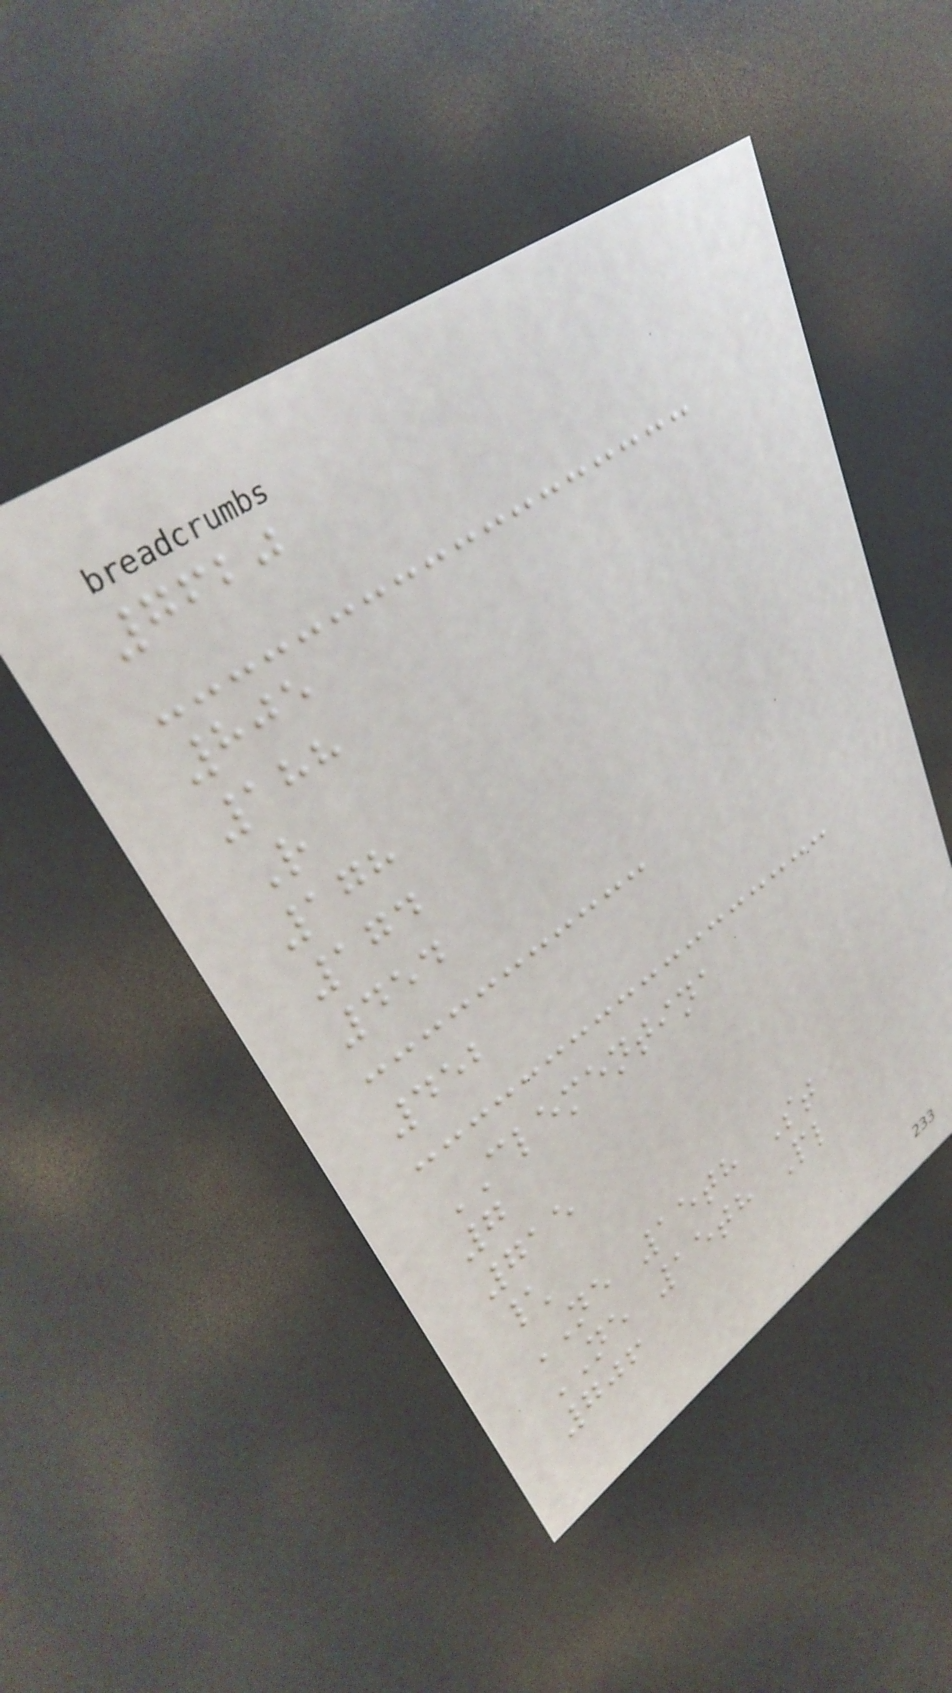7620
805
188
R
178
174
454
452
CLEMENTINA
7
715
\
NE 15th St
NE 15th Pl
706
